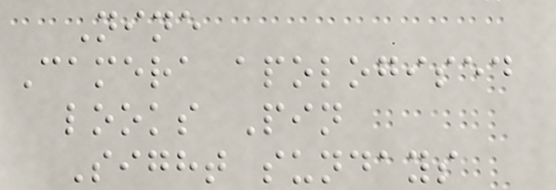Nine
Camera apologised
looks Pin
Sight sundays
